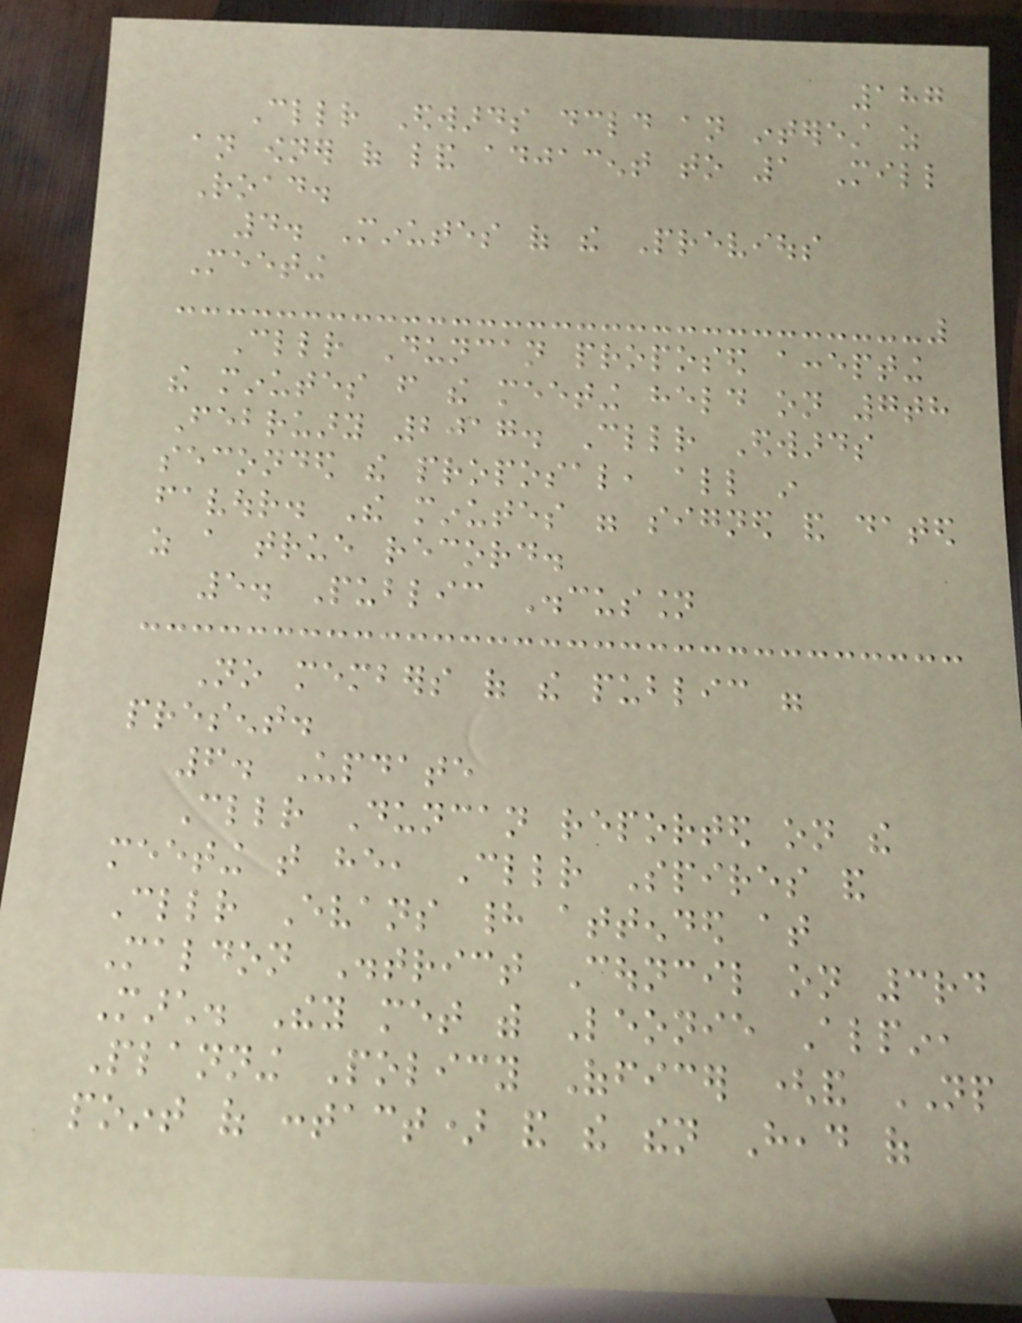187
Cllr Edwards declared an interest as
an owner of land adjacent to 1 Mill
Road.
4. Minutes of the Previous
Meeting
Cllr Duncan proposed accepting
the minutes from the meeting held on 7th
February 2017. Cllr Edwards
seconded the proposal, all in
favour. The minutes were signed and dated
as a true record.
5. Public Discussion
No members of the public were
present.
6. Update
Cllr Duncan reported on the
meeting that he, Cllr Spires and
Cllr Evans had attended at
Maldon District Council on 3rd
March. They met with Leonie Alpin,
Planning Policy Officer (and NP
point of contact) and the then Head of
